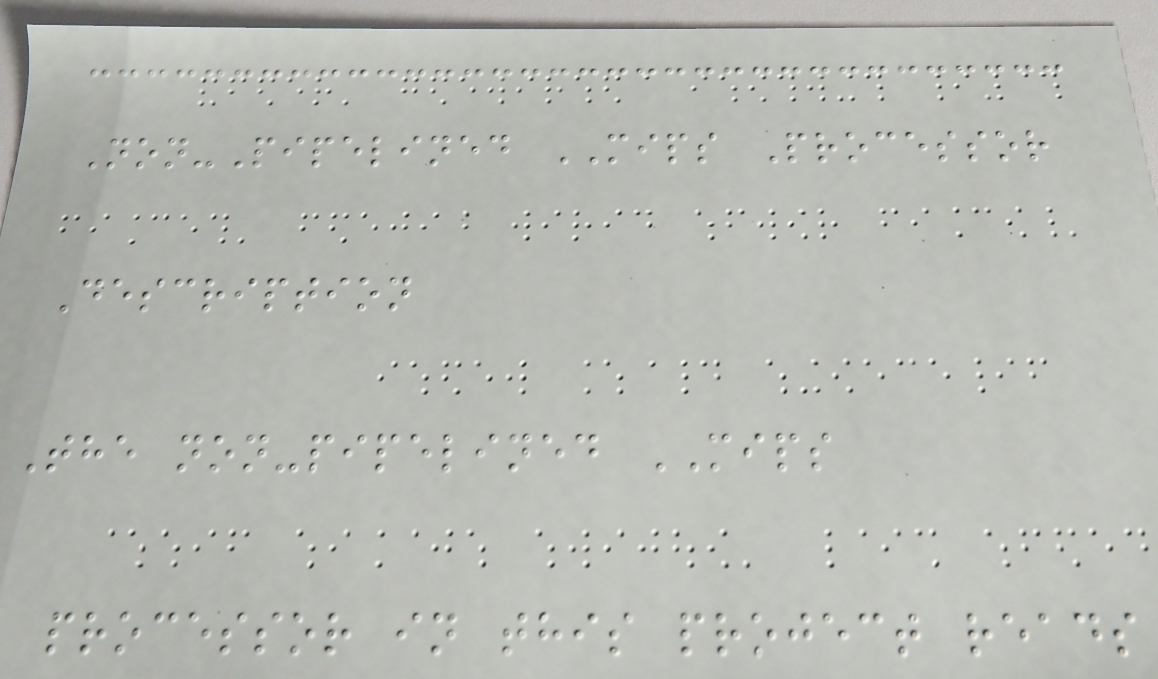Non-Pipelined MIPS Processor
Description
The non-pipelined MIPS
processor in this project reads
